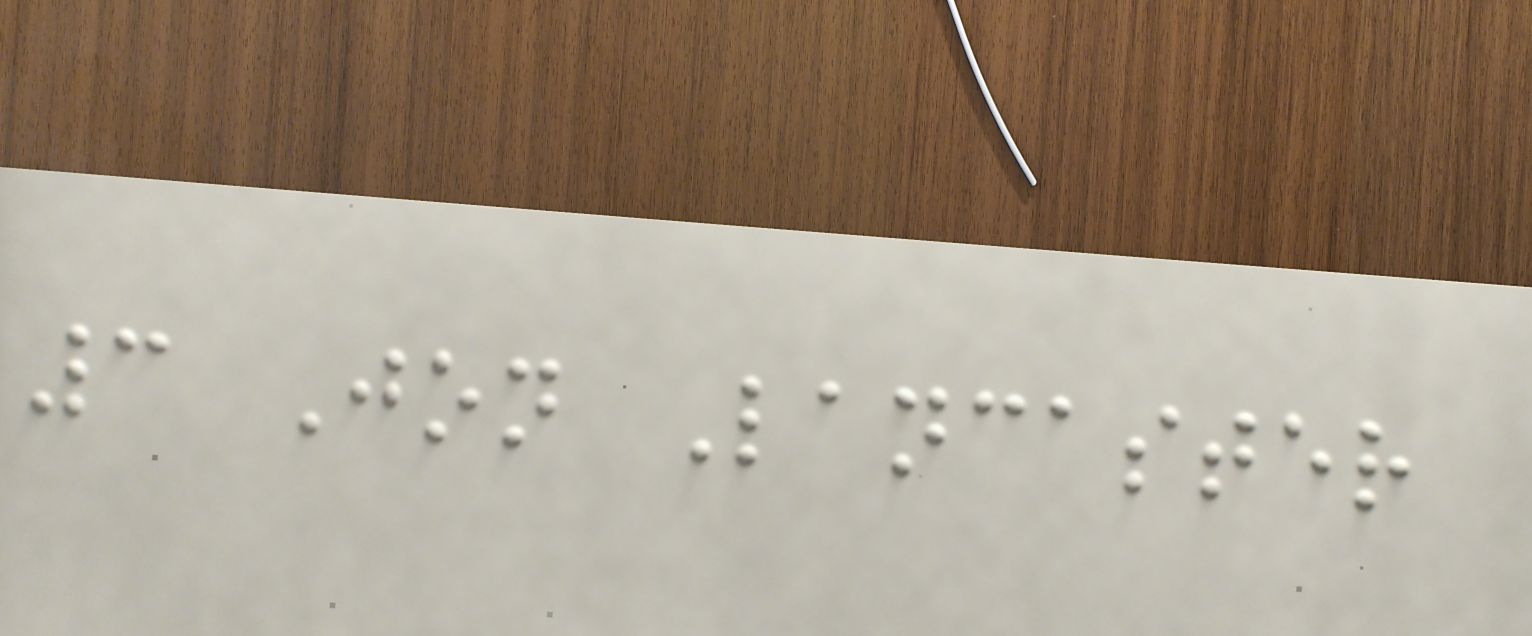3 Jon Lancaster
